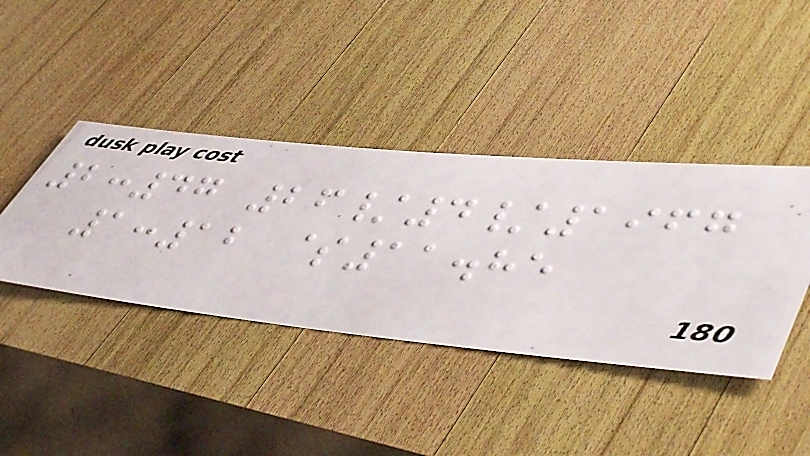2:47 26/4/1967
1:12 $11.85
